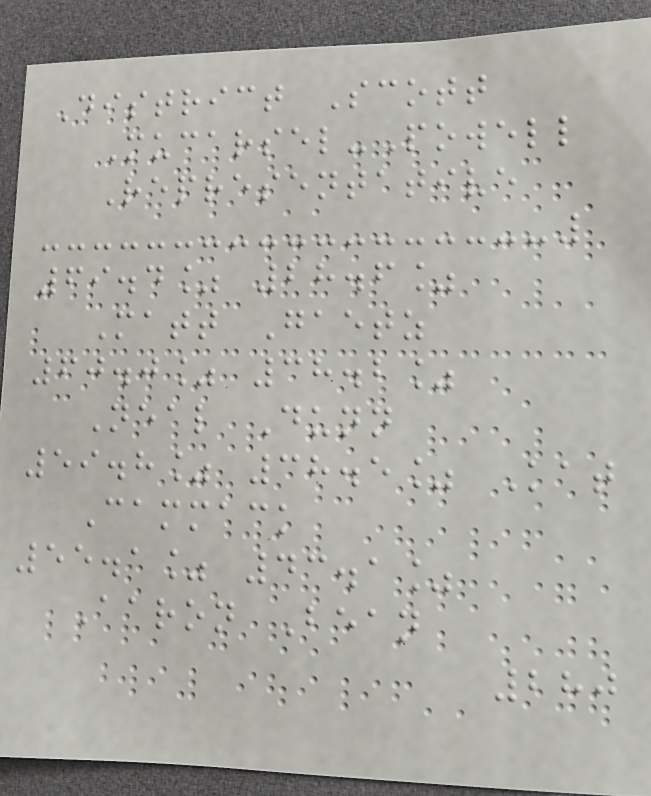District Scott
Mucarsel-Powell
Representative
69.4% 28.6%
Matt Gaetz
60.0% 38.2%
Neal Dunn
59.8% 38.5% Kat
Cammack
55.1% 43.1%
Aaron Bean
280
